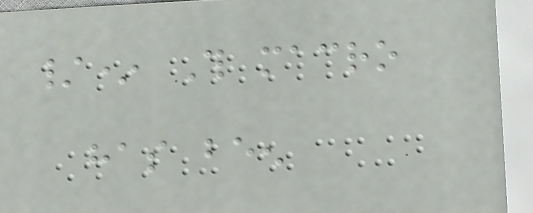/* This macro
has been
